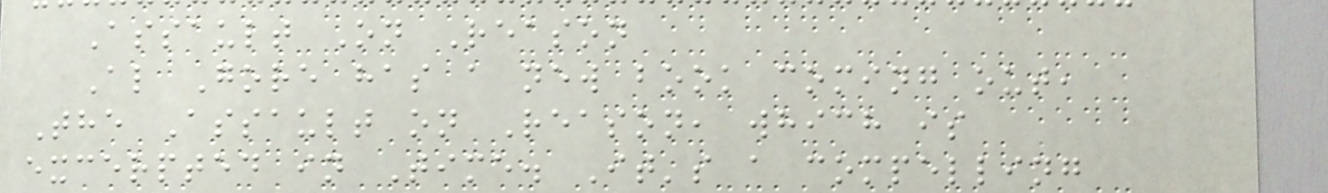Assault On Reason
Al Gore has a new book coming out,
The Assault on Reason, which is
excerpted in Time. It's a compelling
